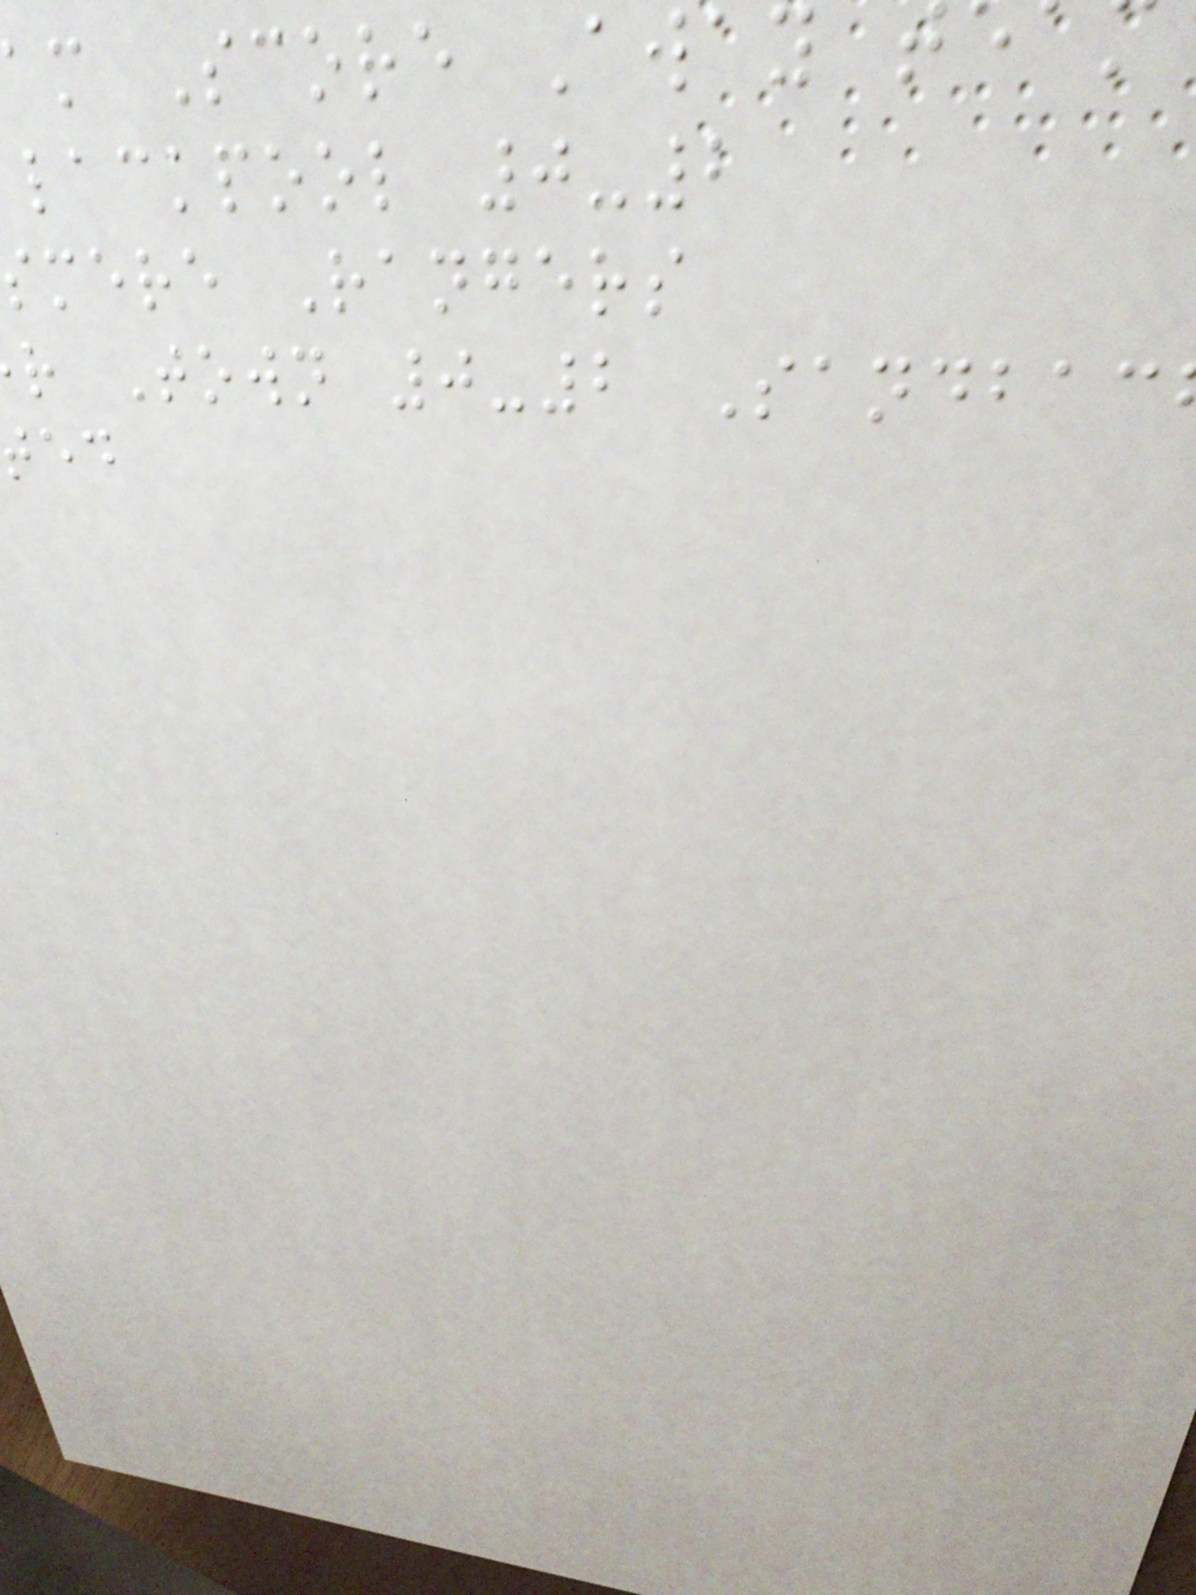m Score Away
lackpool 0-2
mere Rangers
r Town 0-2 Sandbac
